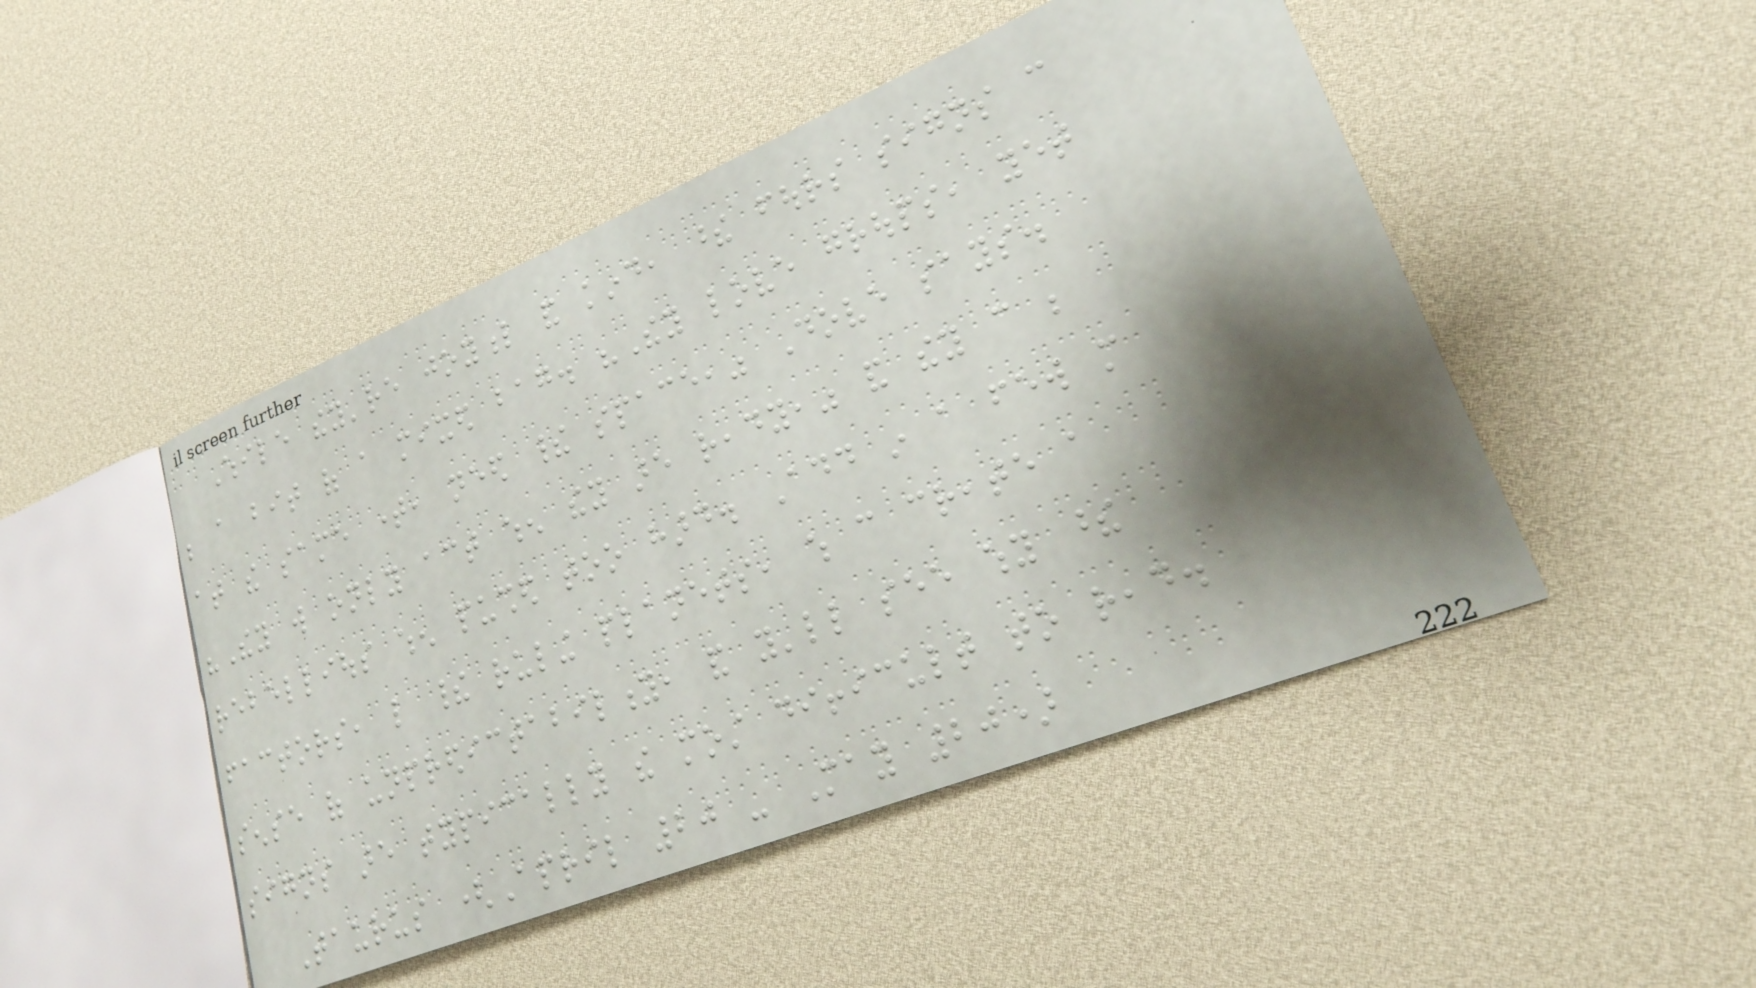While they're joyful and kind, these fours signs can
be a bit of a mixed bag. "They love groups, yet
at the same time, need their space," Dove says.
"They will only act when they are ready," and they can be
rebellious when pushed too hard. Add in a few more
factors, like their ruling planets, which can create a
sense of unpredictability, and you'll see why these
signs are typically the most difficult to read.
Taurus (April 20 - May 20)
